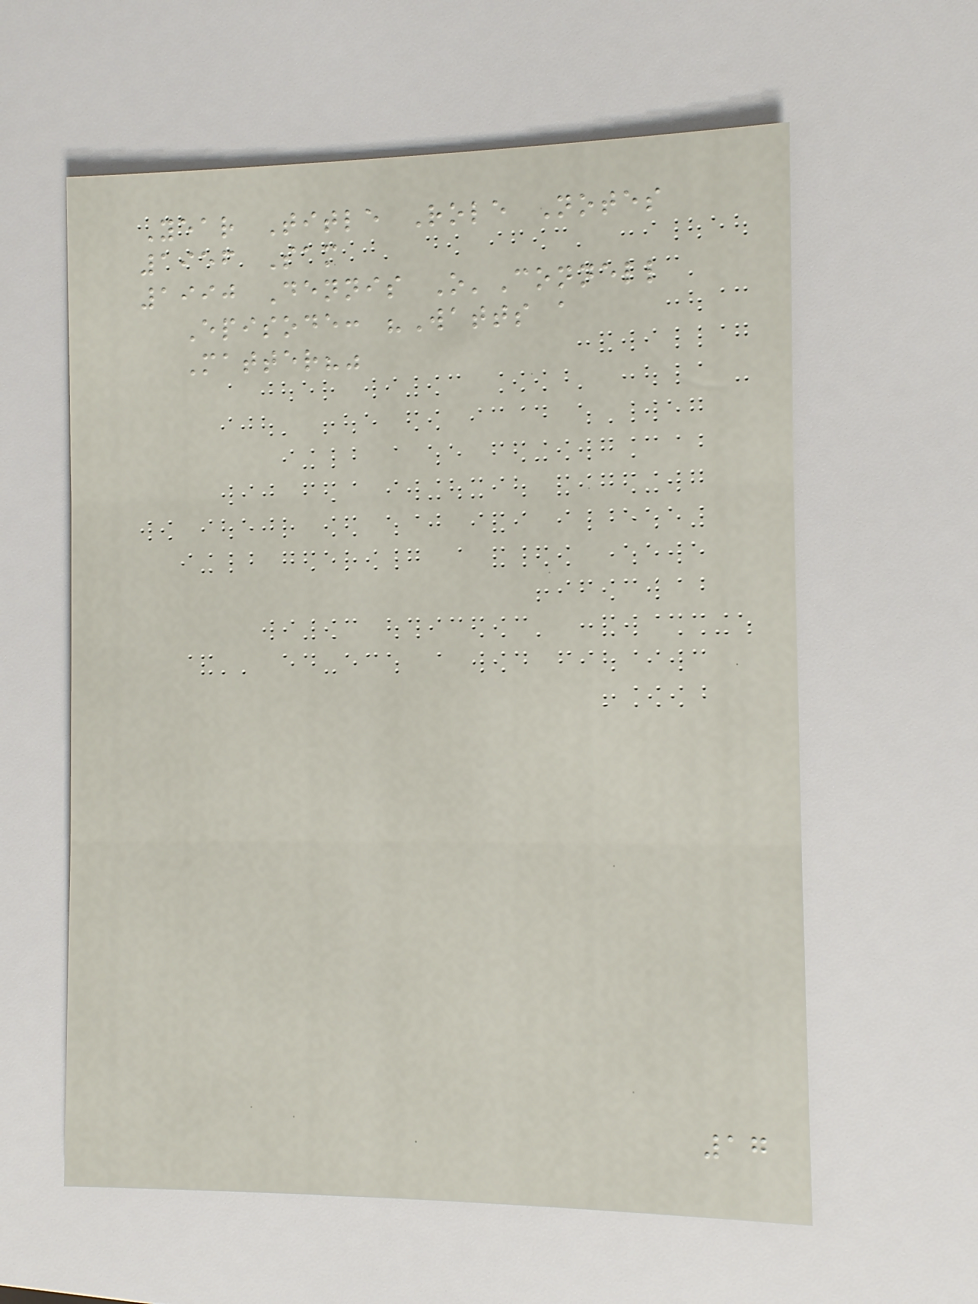Year Title Role Notes
1956 Sam
1990 Dennis O'Connell
Episode: "Watts a
Matter?"
17
